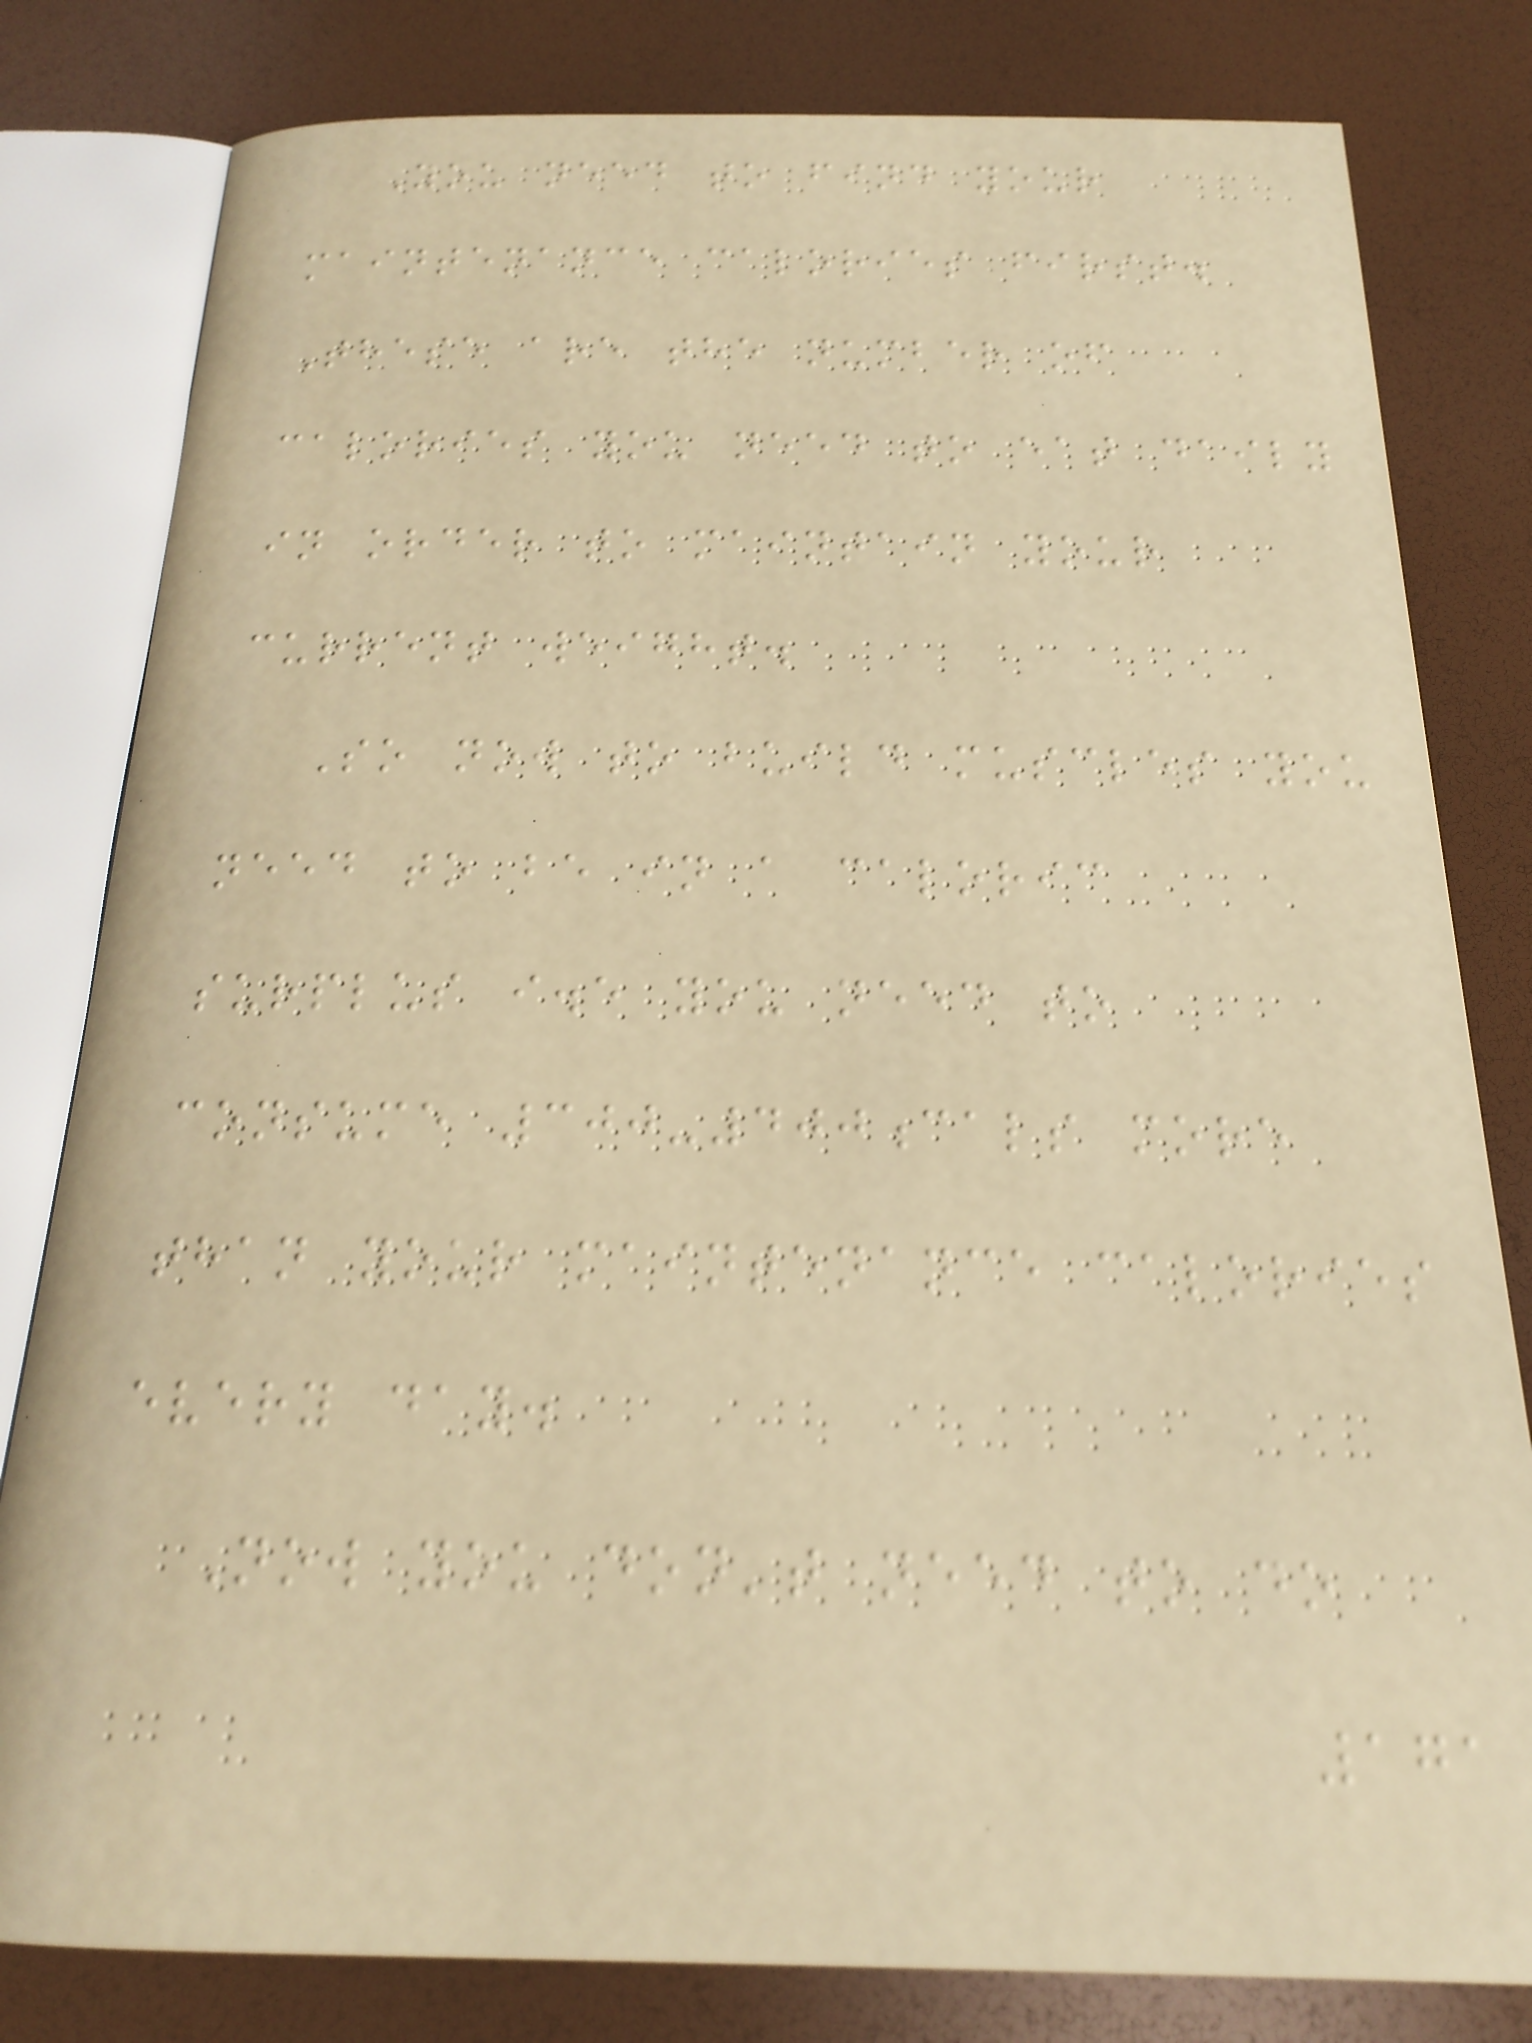You need to find your
maintenance calories first.
These are the number of
calories you need to eat daily
in order to maintain your
current weight.
So now to build muscles you
need to be in a caloric
surplus i.e you need to
consume 300-400cals more
than your maintenance calories
every day.
Now you don't need to do
171
